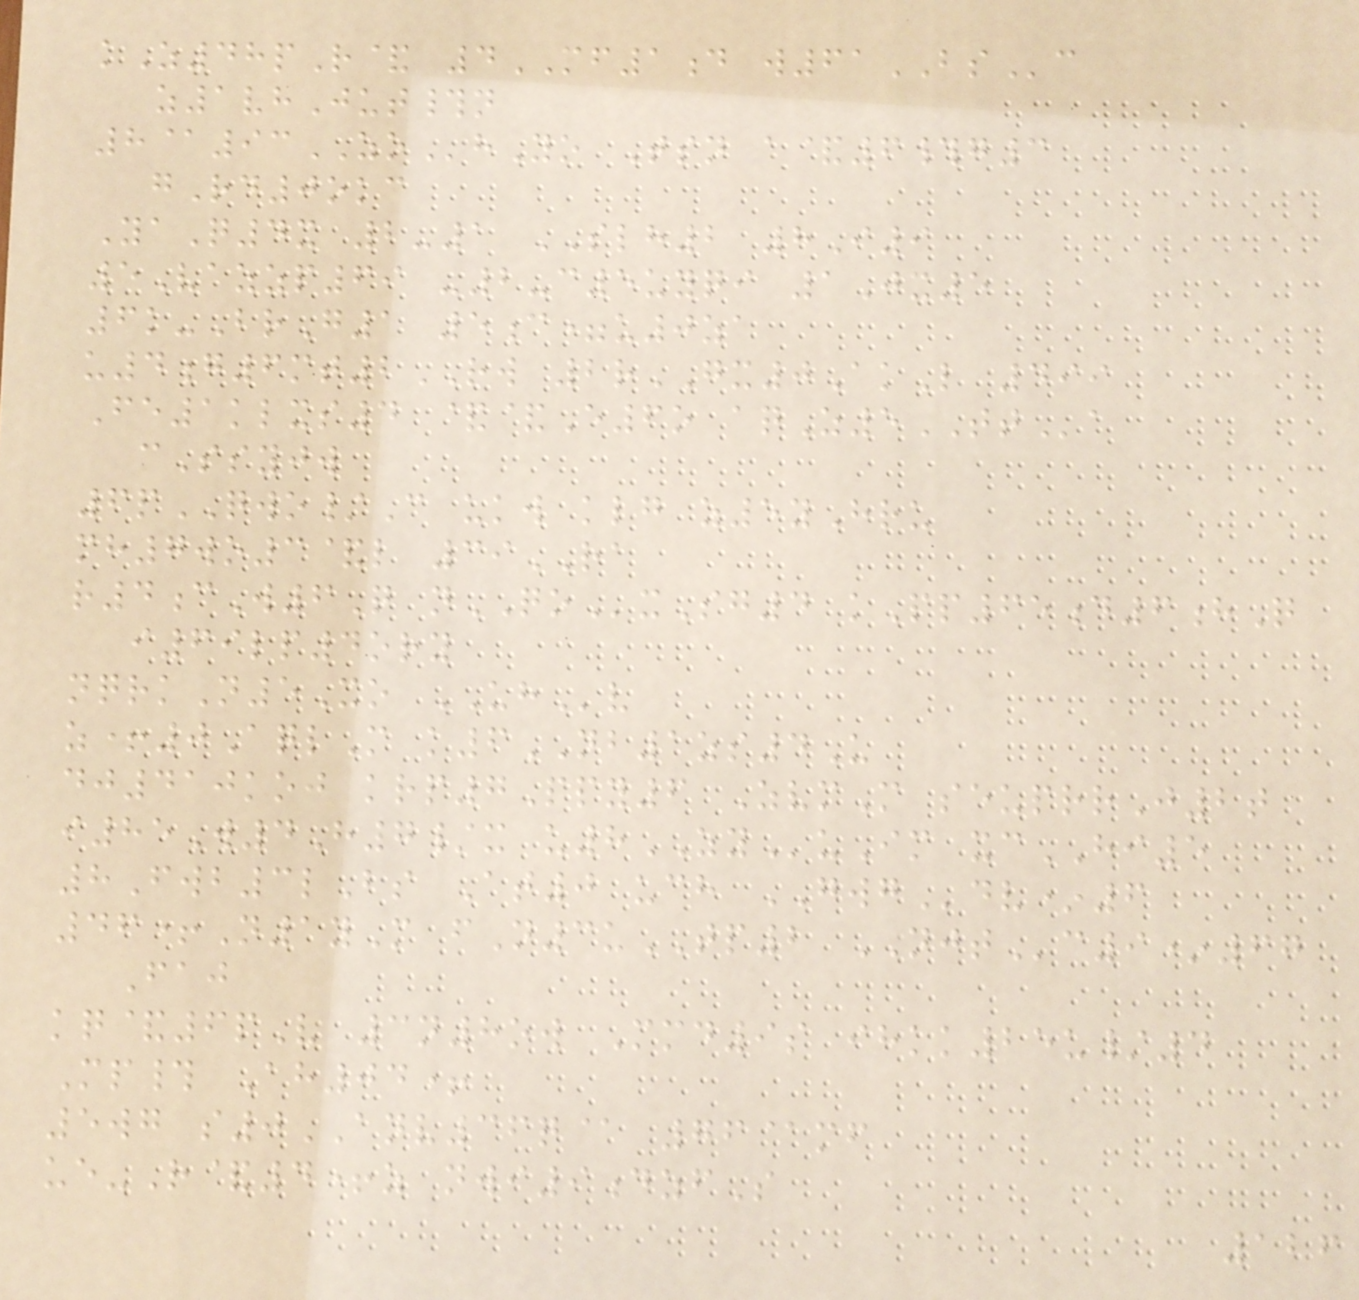kZ48pR& 4MF1d w61BSc
z1vhJut#n
8@93ZOhYo Tsn a&6#g3
gRd0okc
YaQ4x 2-1 SLH2 8I9
5Vazzp69 -2-c5uyqi 1Jx5
6k-BrG1 5c=u0za
u4g6mt2RW 2rGX0AkL 499
Fe1klxs4 &&E6o aqZ5TTa
cSsyjw
6pQWO/C ukw klg z5yHru
mh7wo3&l 39RA
r4cW6Q nQOxSg4 kPp65d6hQ
i69lp4ory
nqrkN5Xo UHv
z+0AqlM k6NB1zs4U
dj410koj krp7Ppy6 ZvmM seuprrJ2t
i85W4H7/x u8ZYuIm xcHI5
8Fwb3lBs At0 uch GWGdv*6
46+N1yM fN3uTP2 NJTc9*67
Faj
kq&6pV 3n8ow Mmd9s ihkk25u/4
Mp# Ah04+
5wg s0ANV36q@ 76@mf
ue-R&4+z nwi9dzfS
126
